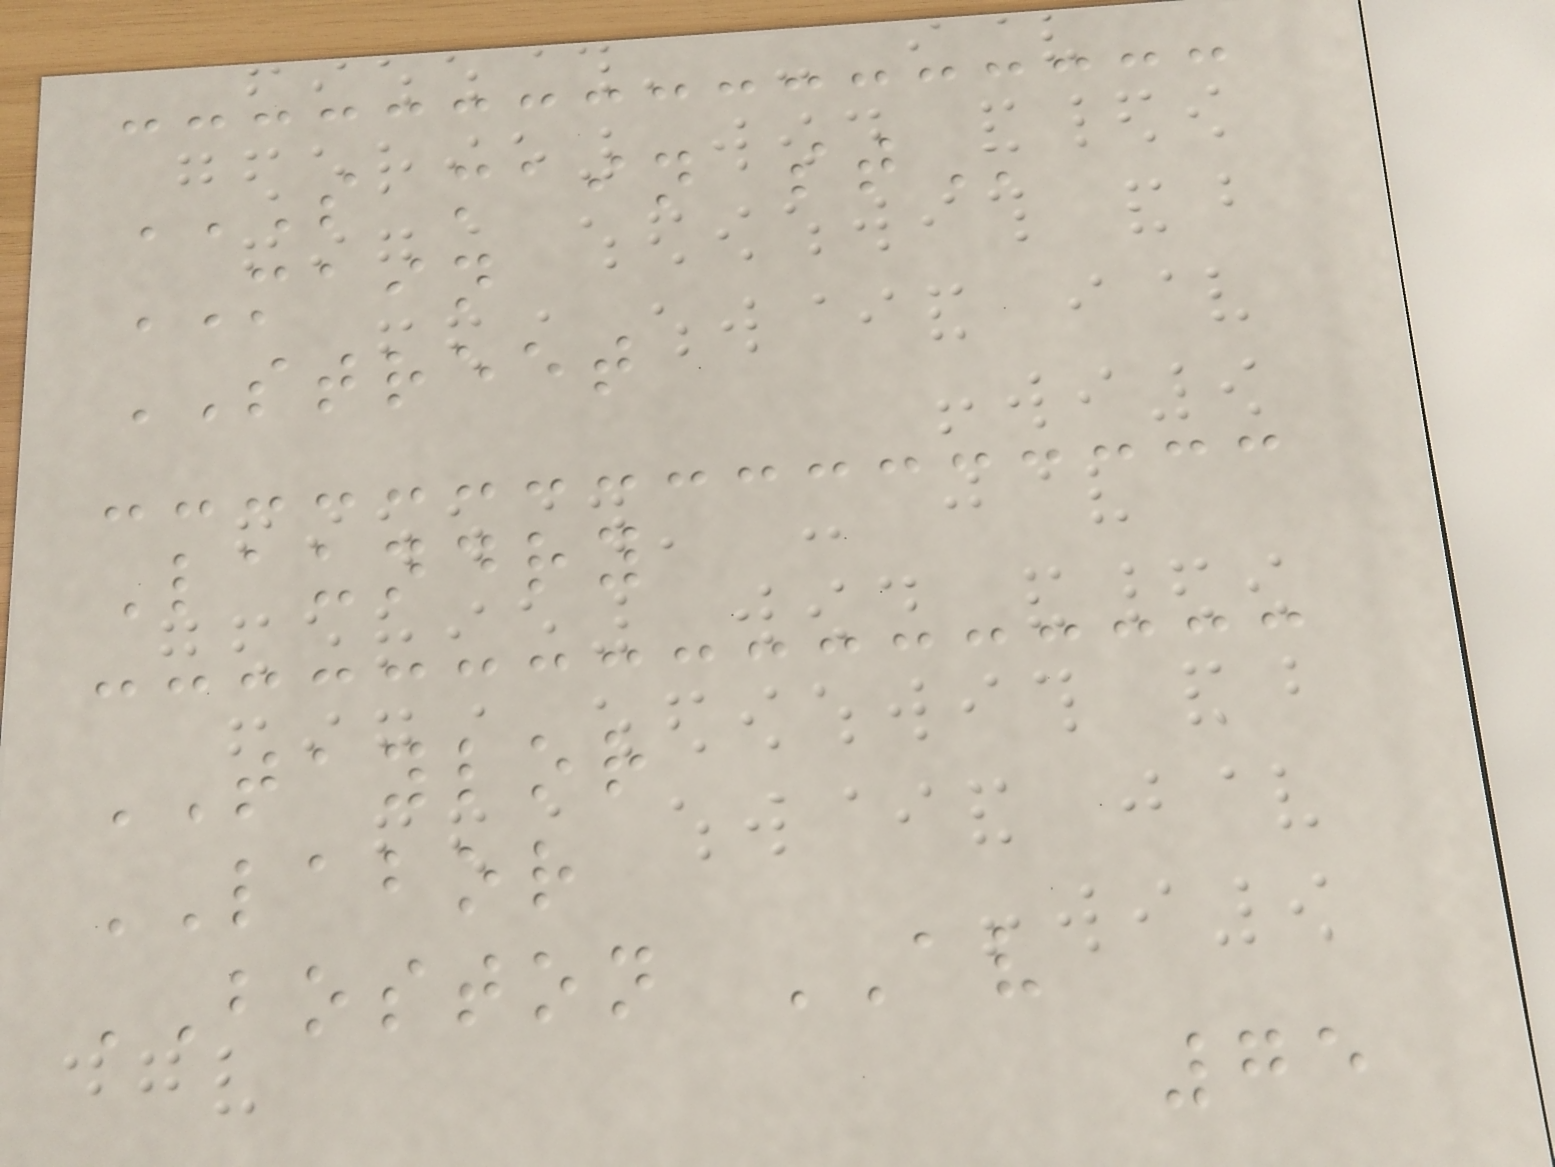S MAIN ST
MAIN
STREET
Laundry
TAYLOR
LABOR
BOSTON AV
75
